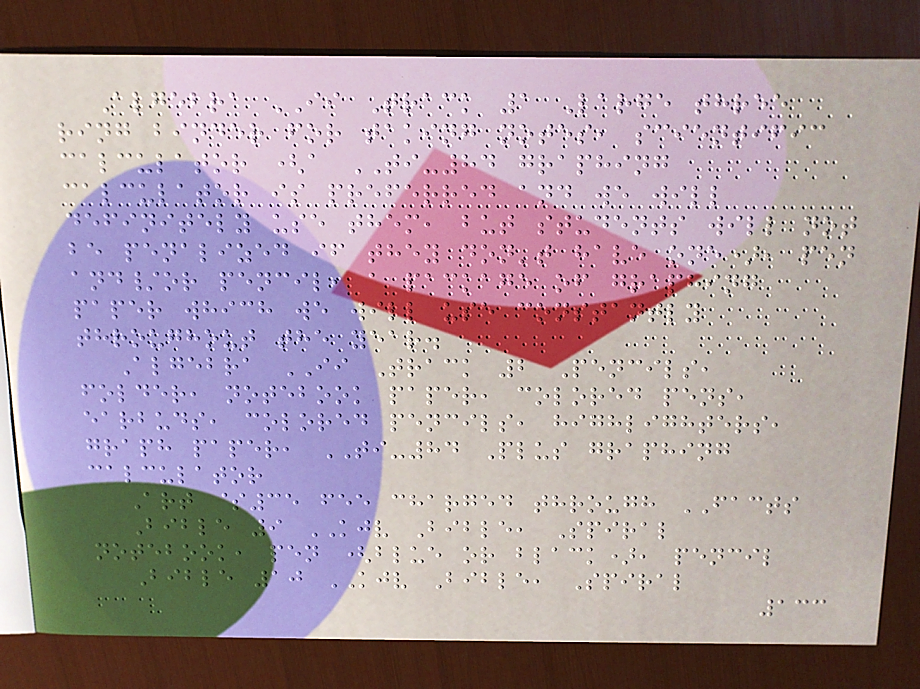Algebra II Track 1 Large three
ring binder for taking notes, scientific
calculator (a TI-84 graphing
calculator is preferred and we will
definitely use them, but students will not
be penalized if they don't have one), pen
and/or pencil, a package of graphing
paper which we will use constantly
throughout the year.
Algebra II Track 2 Pencils,
folder, notebook paper, colored pens,
earbuds, colored pencils, highlighters,
graph paper, TI-84 Plus graphing
calculator
Art $35 fee charged through FACTS
Bible 9 KJV Bible, Spiral
notebook, pen (blue or black), pencil
Bible 10 KJV Bible, Spiral
133
